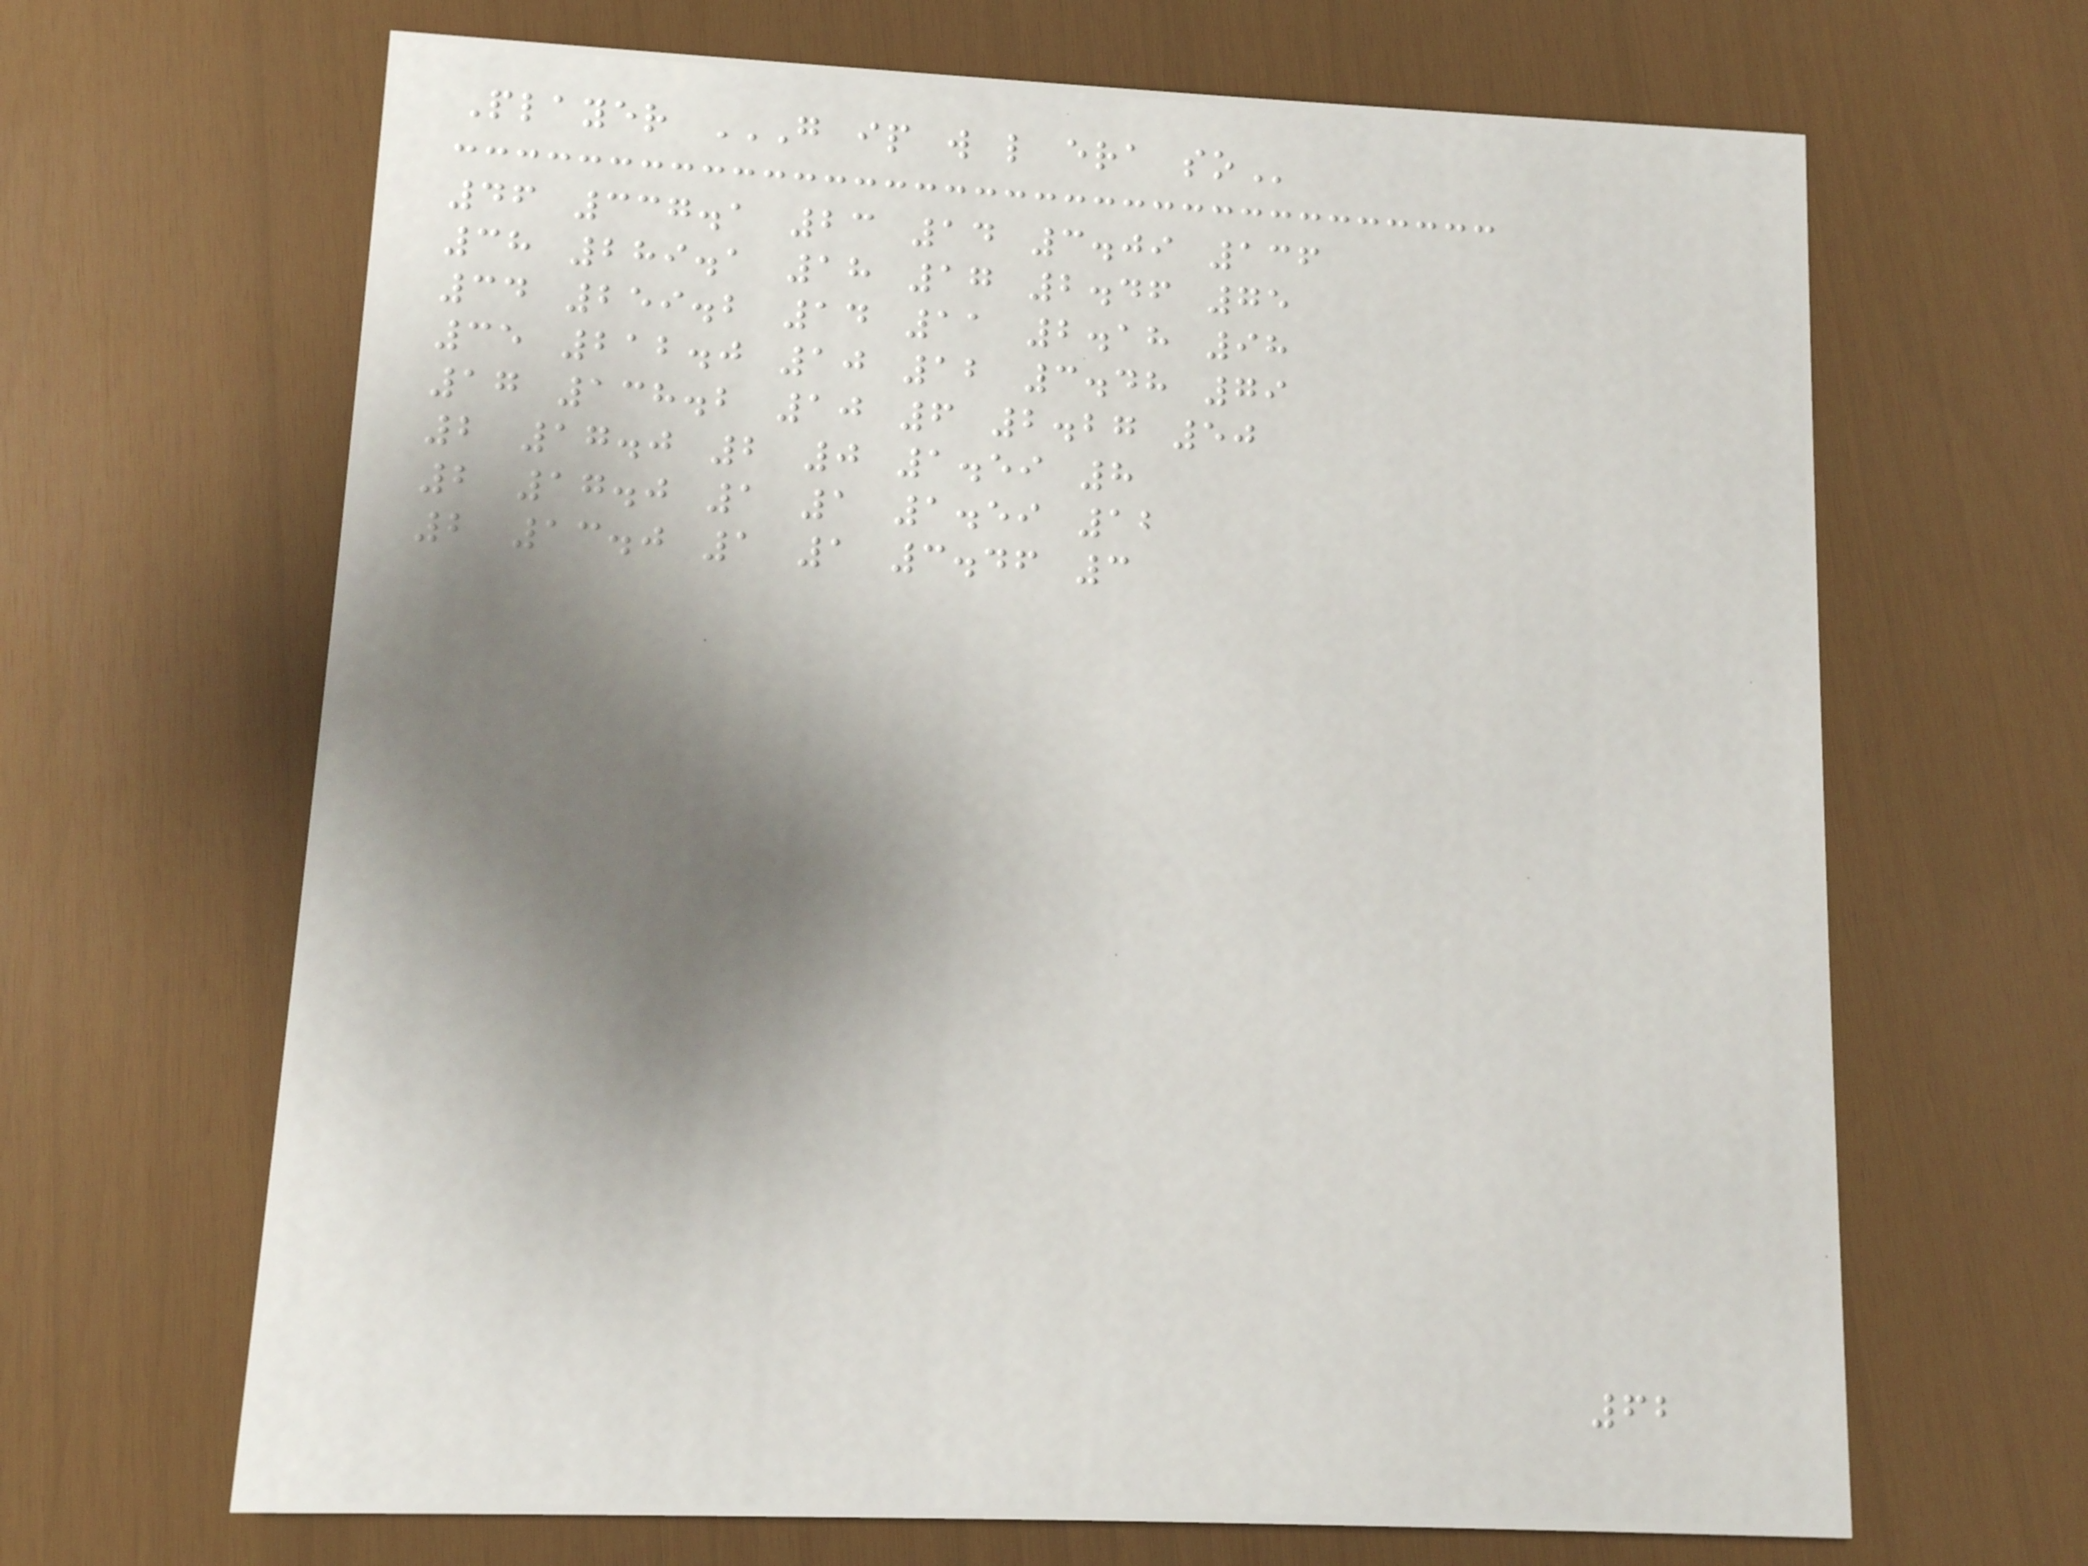Player G IP W L ERA SO
46 337.1 23 14 3.09 136
38 289.1 18 17 2.46 75
34 259.2 14 11 2.18 98
35 212.0 10 12 3.48 79
17 138.2 10 6 2.27 50
2 17.0 2 0 1.59 8
2 17.0 1 1 1.59 12
2 13.0 1 1 3.46 3
62
